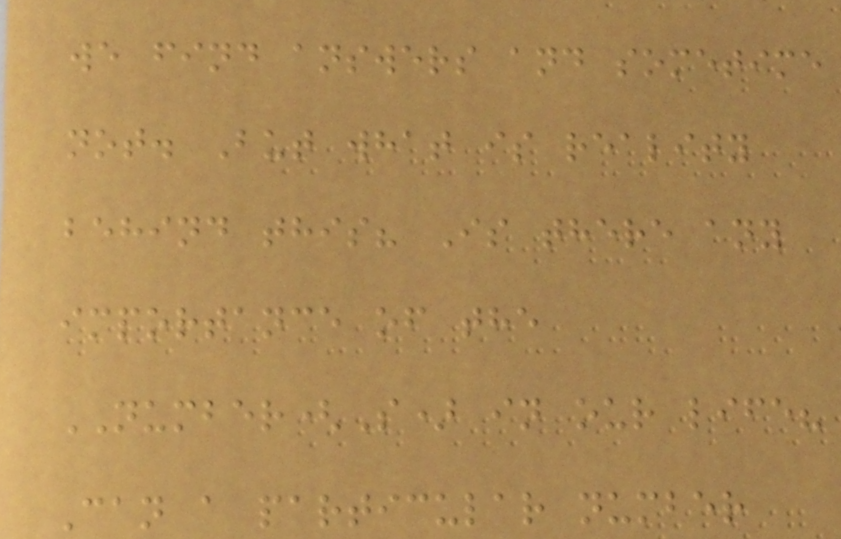we find answers and sometime
not. But what is reality
behind this? Is there any
importance of the
NUMBER(S) in our life?
Can a particular number
